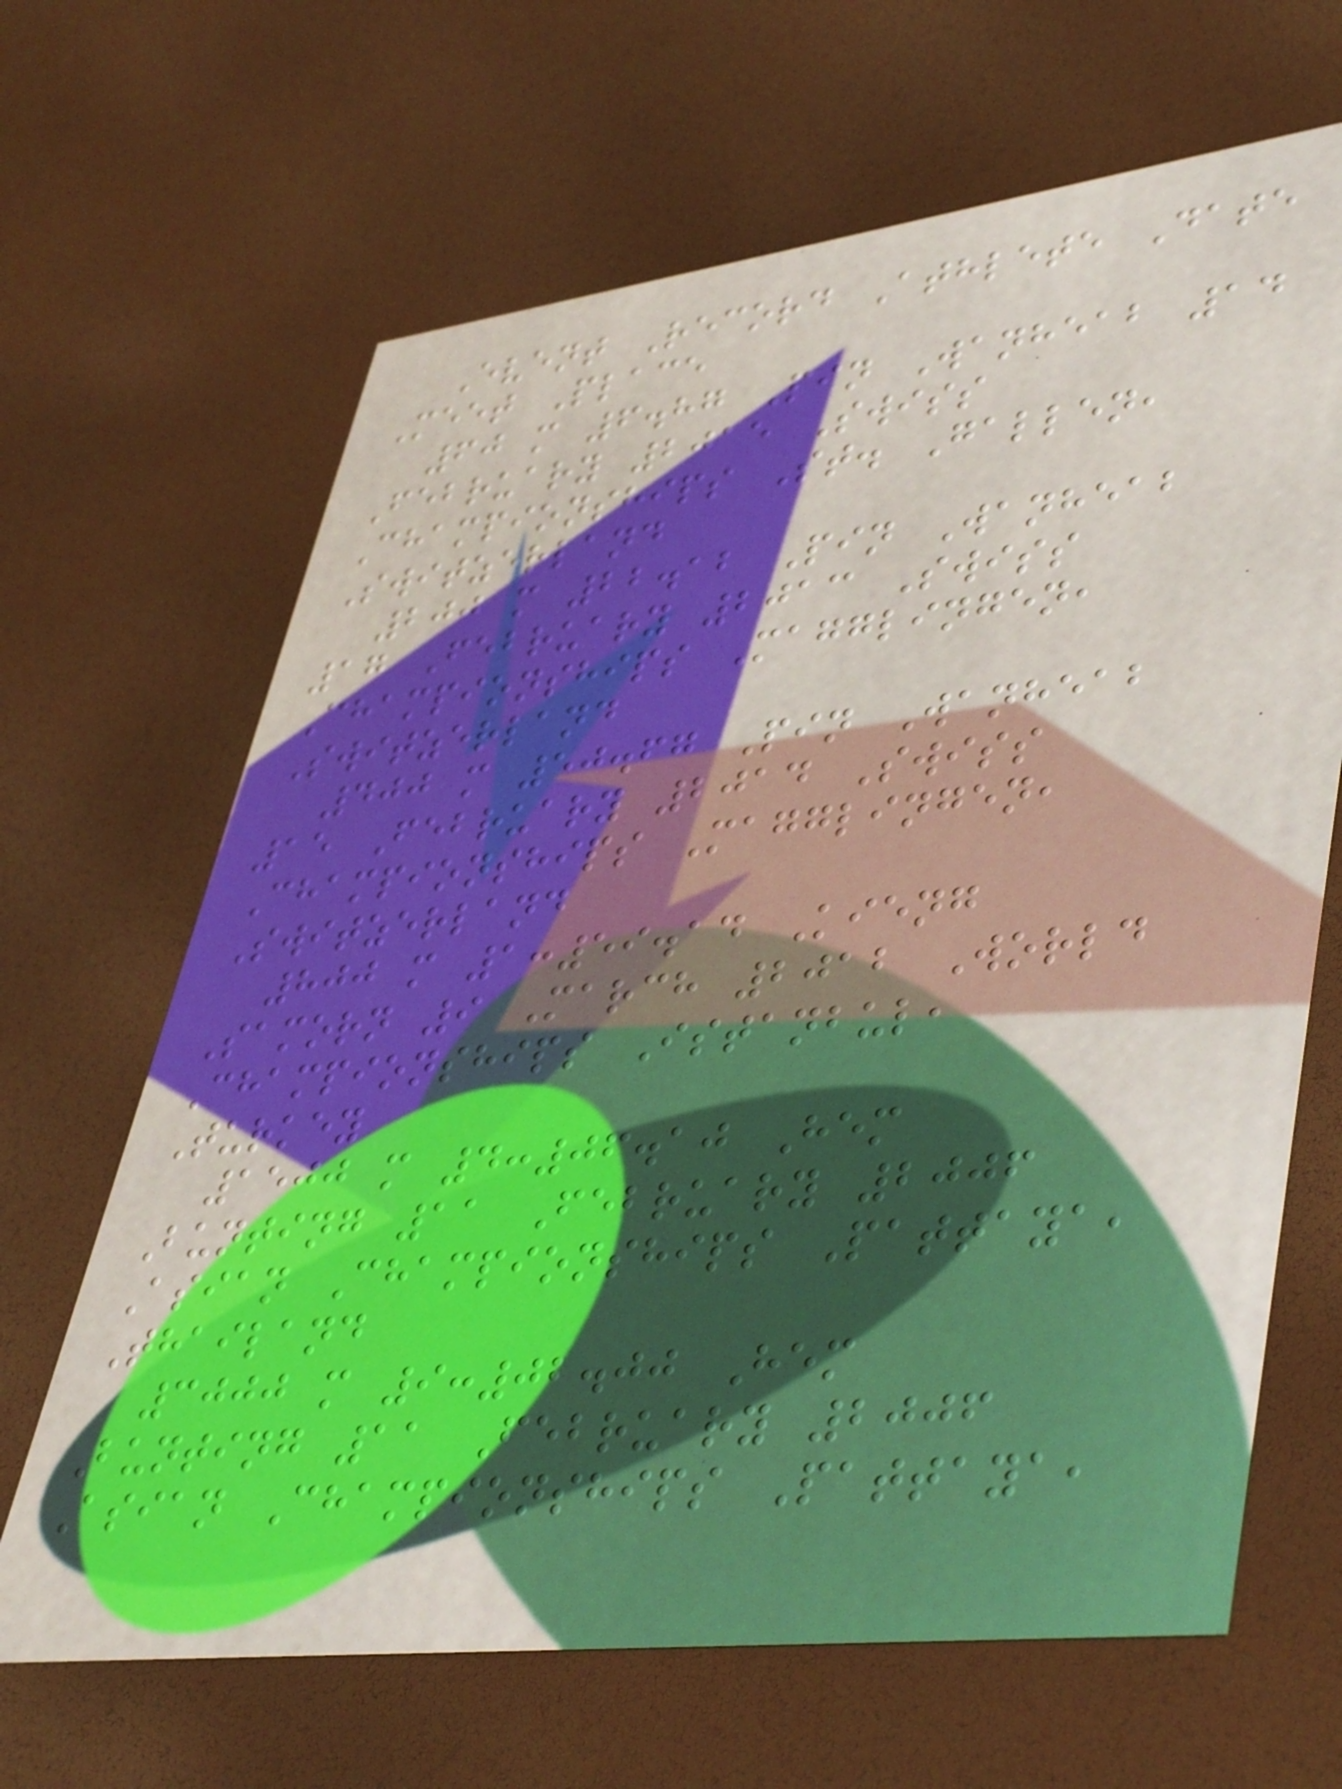Event Record Athlete Date
Meet Place
60 m 6.87 Pin Wanheab 14
February 2015 Swiss
Championships St. Gallen,
Switzerland
200 m 22.12 Pin Wanheab
17 February 2013 Swiss
Championships Magglingen,
Switzerland
400 m 50.67 Pin Wanheab
15 February 2014 Swiss
Championships Magglingen,
Switzerland
800 m 1:59.14 Kieng
Samorn 9 March 2012 World
Championships Istanbul,
Turkey
1500 m 4:06.10 Hem
Bunting 11 February 2006
Asian Championships Pattaya,
Thailand
3000 m 9:02.00 Hem
Bunting 11 February 2006
Asian Championships Pattaya,
